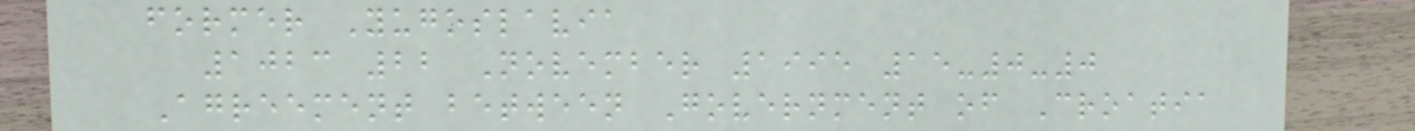former Yugoslavia
1023 22 November 1995 15-0-0
Agreement between Government of Croatia
